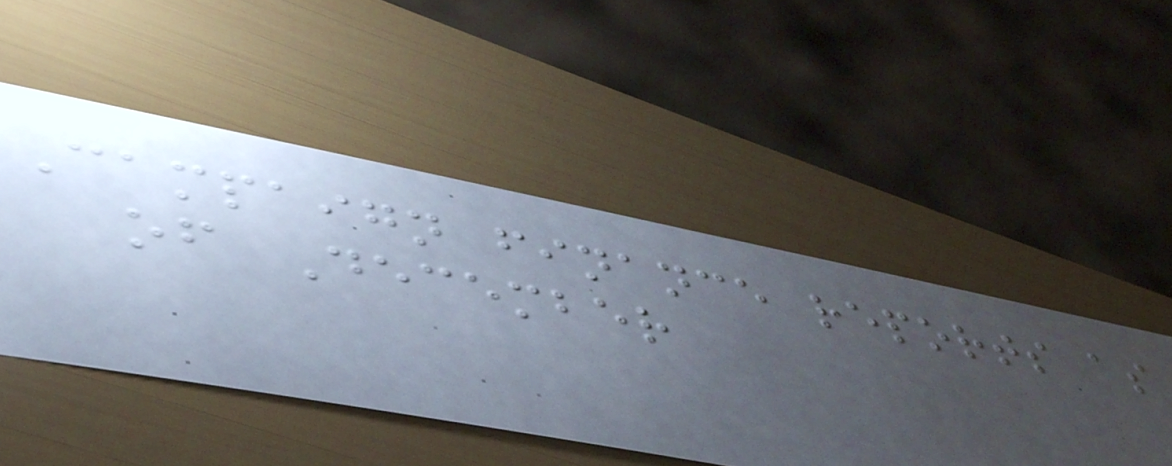Campaign finance reports as
of December
